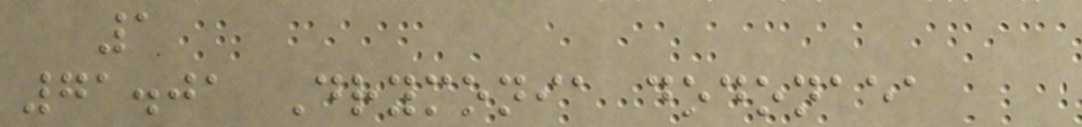1
71.01 Drymonia dodonaea
